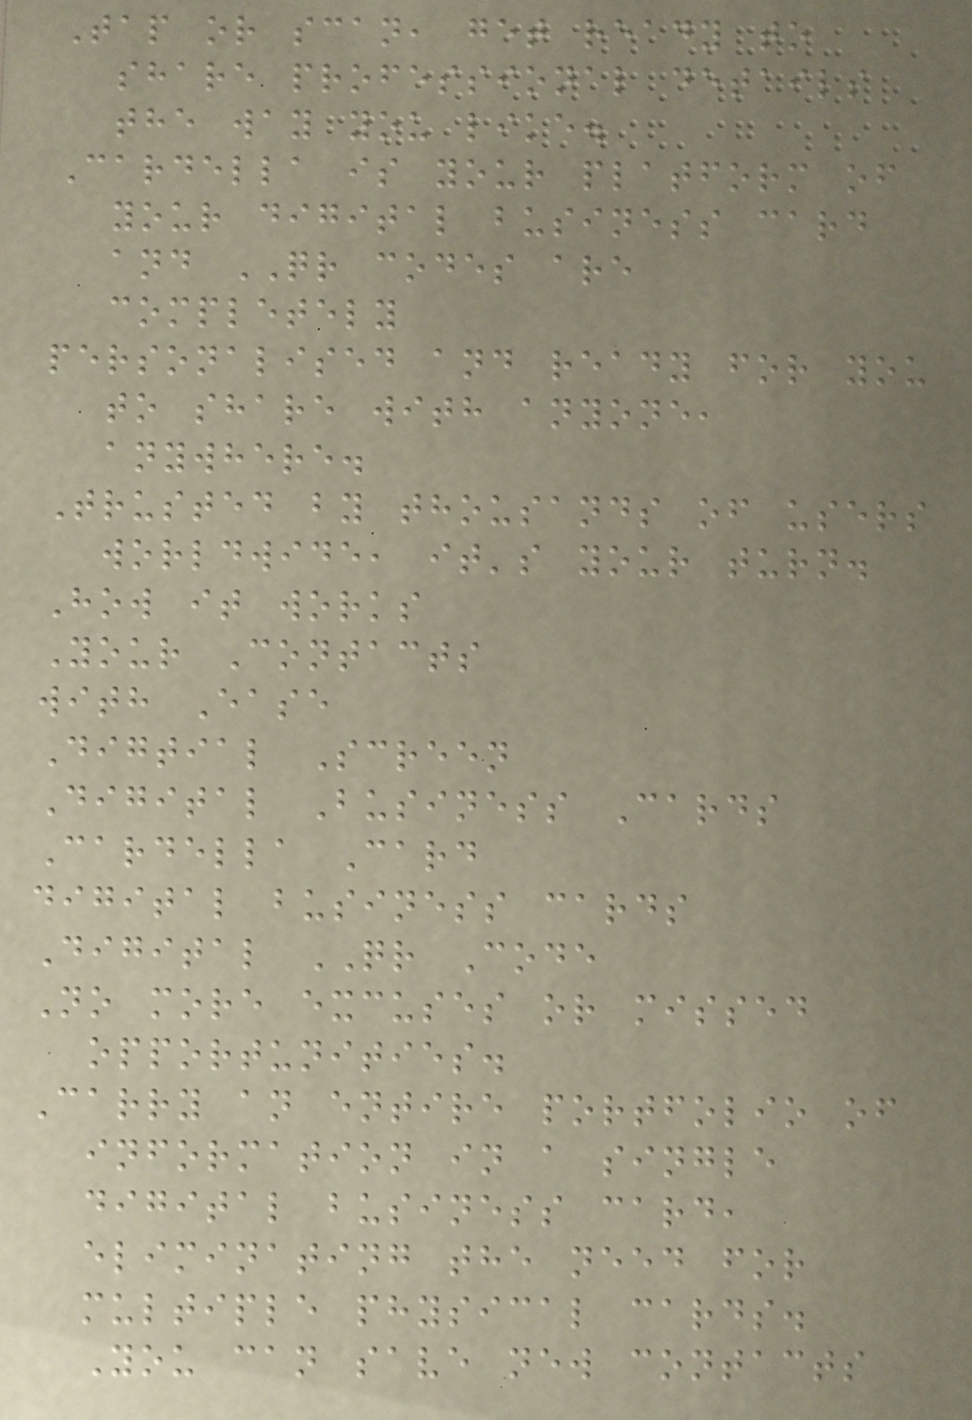Tap or scan, get ready to
share professional details
the way you like.
Cardella is your platform of
your digital business card
and QR codes are
completely
personalised and ready for you
to share with anyone,
anywhere.
Trusted by thousands of users
worldwide, it's your turn.
How it works
Your Contacts
with Ease
Digtial Screen
Digital Business Cards
Cardella Card
digital business cards
Digital QR Code
No more excuses or missed
opportunities.
Carry an entire portfolio of
information in a single
digital business card,
eliminating the need for
multiple physical cards.
You can save new contacts
